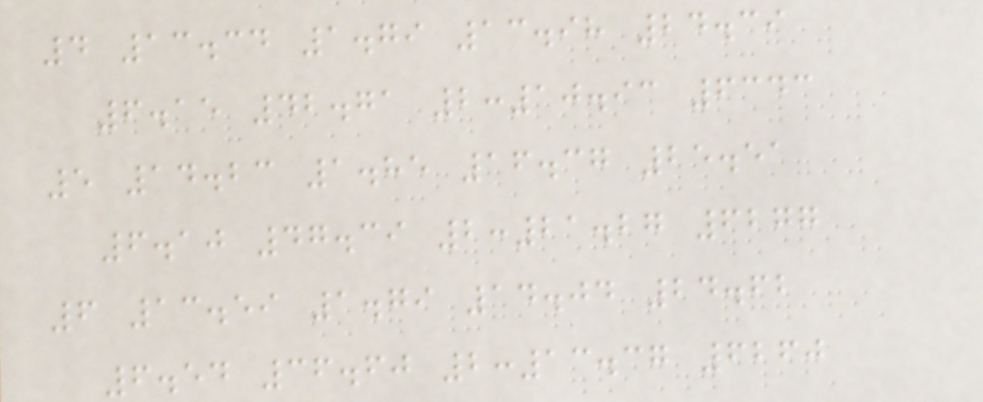4 13.34 1.79 13.98 24.39
6.15 42.71 2:10.93 6343
5 14.23 1.85 16.37 25.51
6.10 47.39 2:21.27 6277
6 13.59 1.79 14.04 24.62
6.54 36.60 2:13.37 6260
